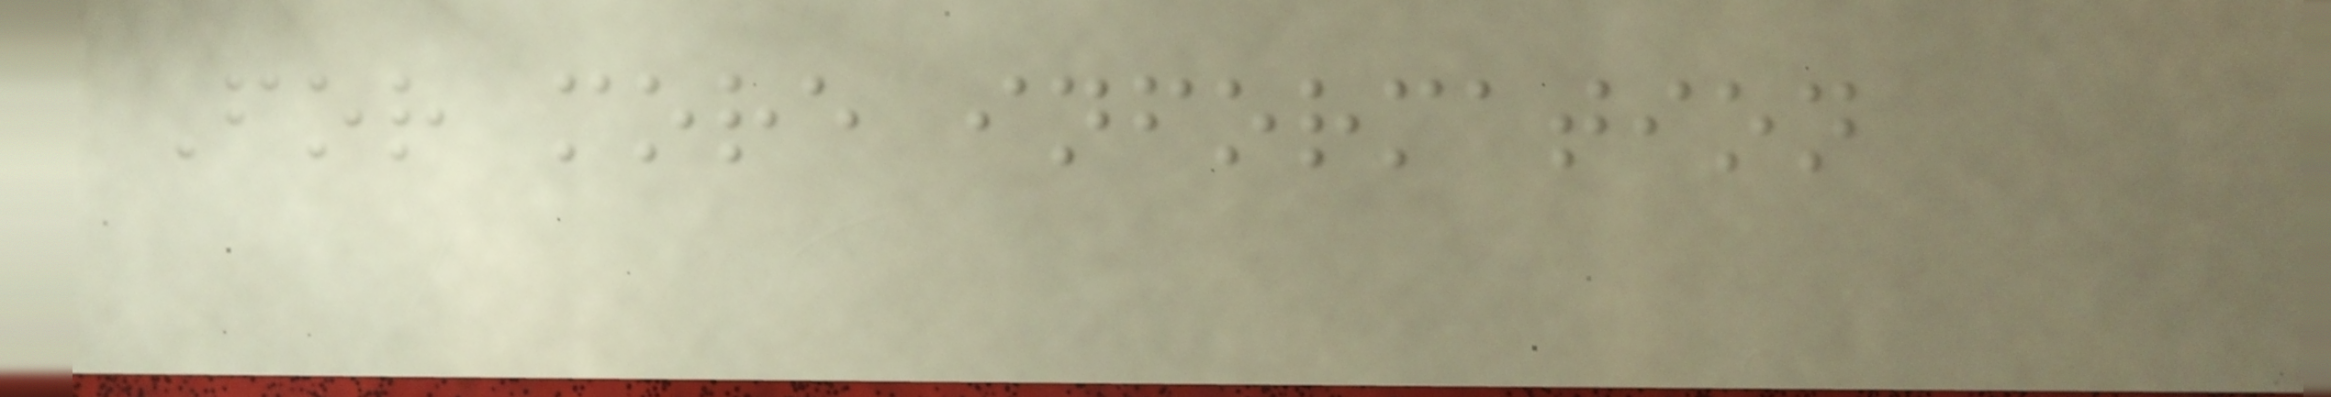For more information
